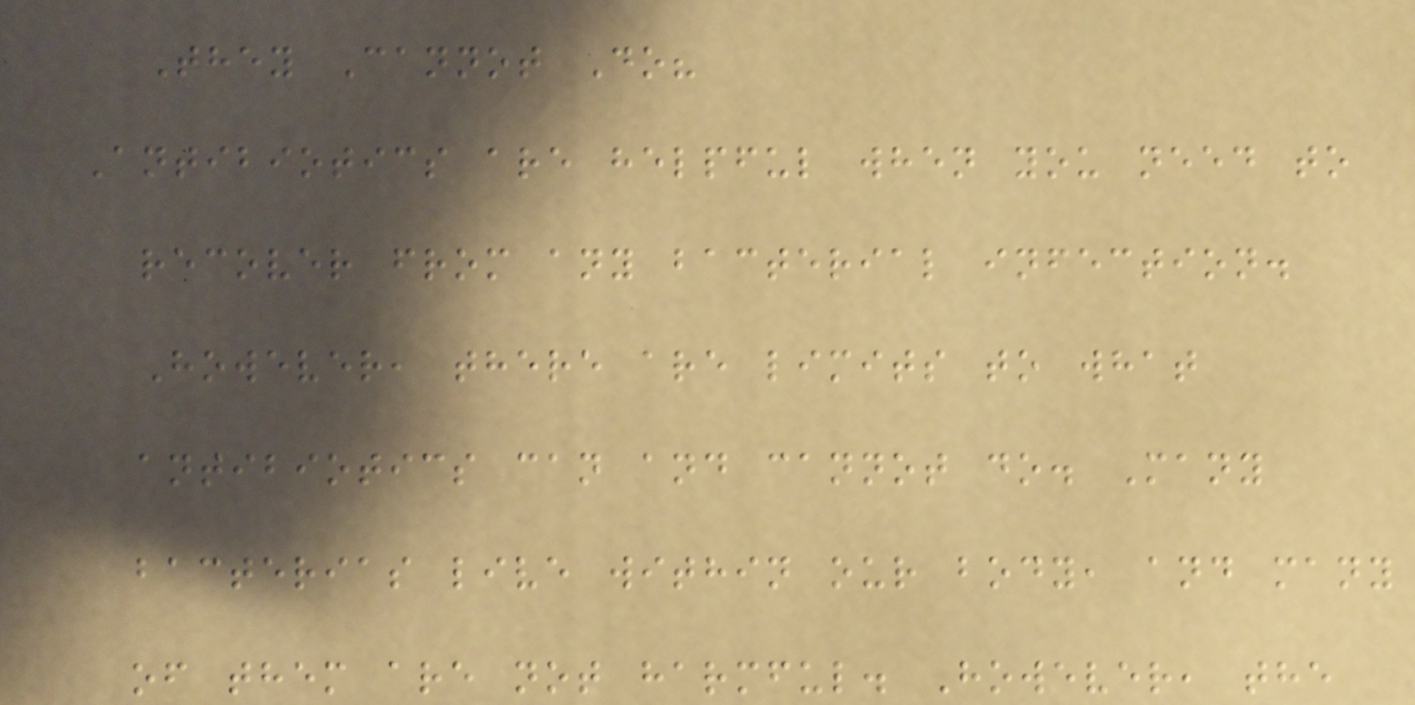They Cannot Do?
Antibiotics are helpful when you need to
recover from any bacterial infection.
However, there are limits to what
antibiotics can and cannot do. Many
bacterias live within our body, and many
of them are not harmful. However, the
